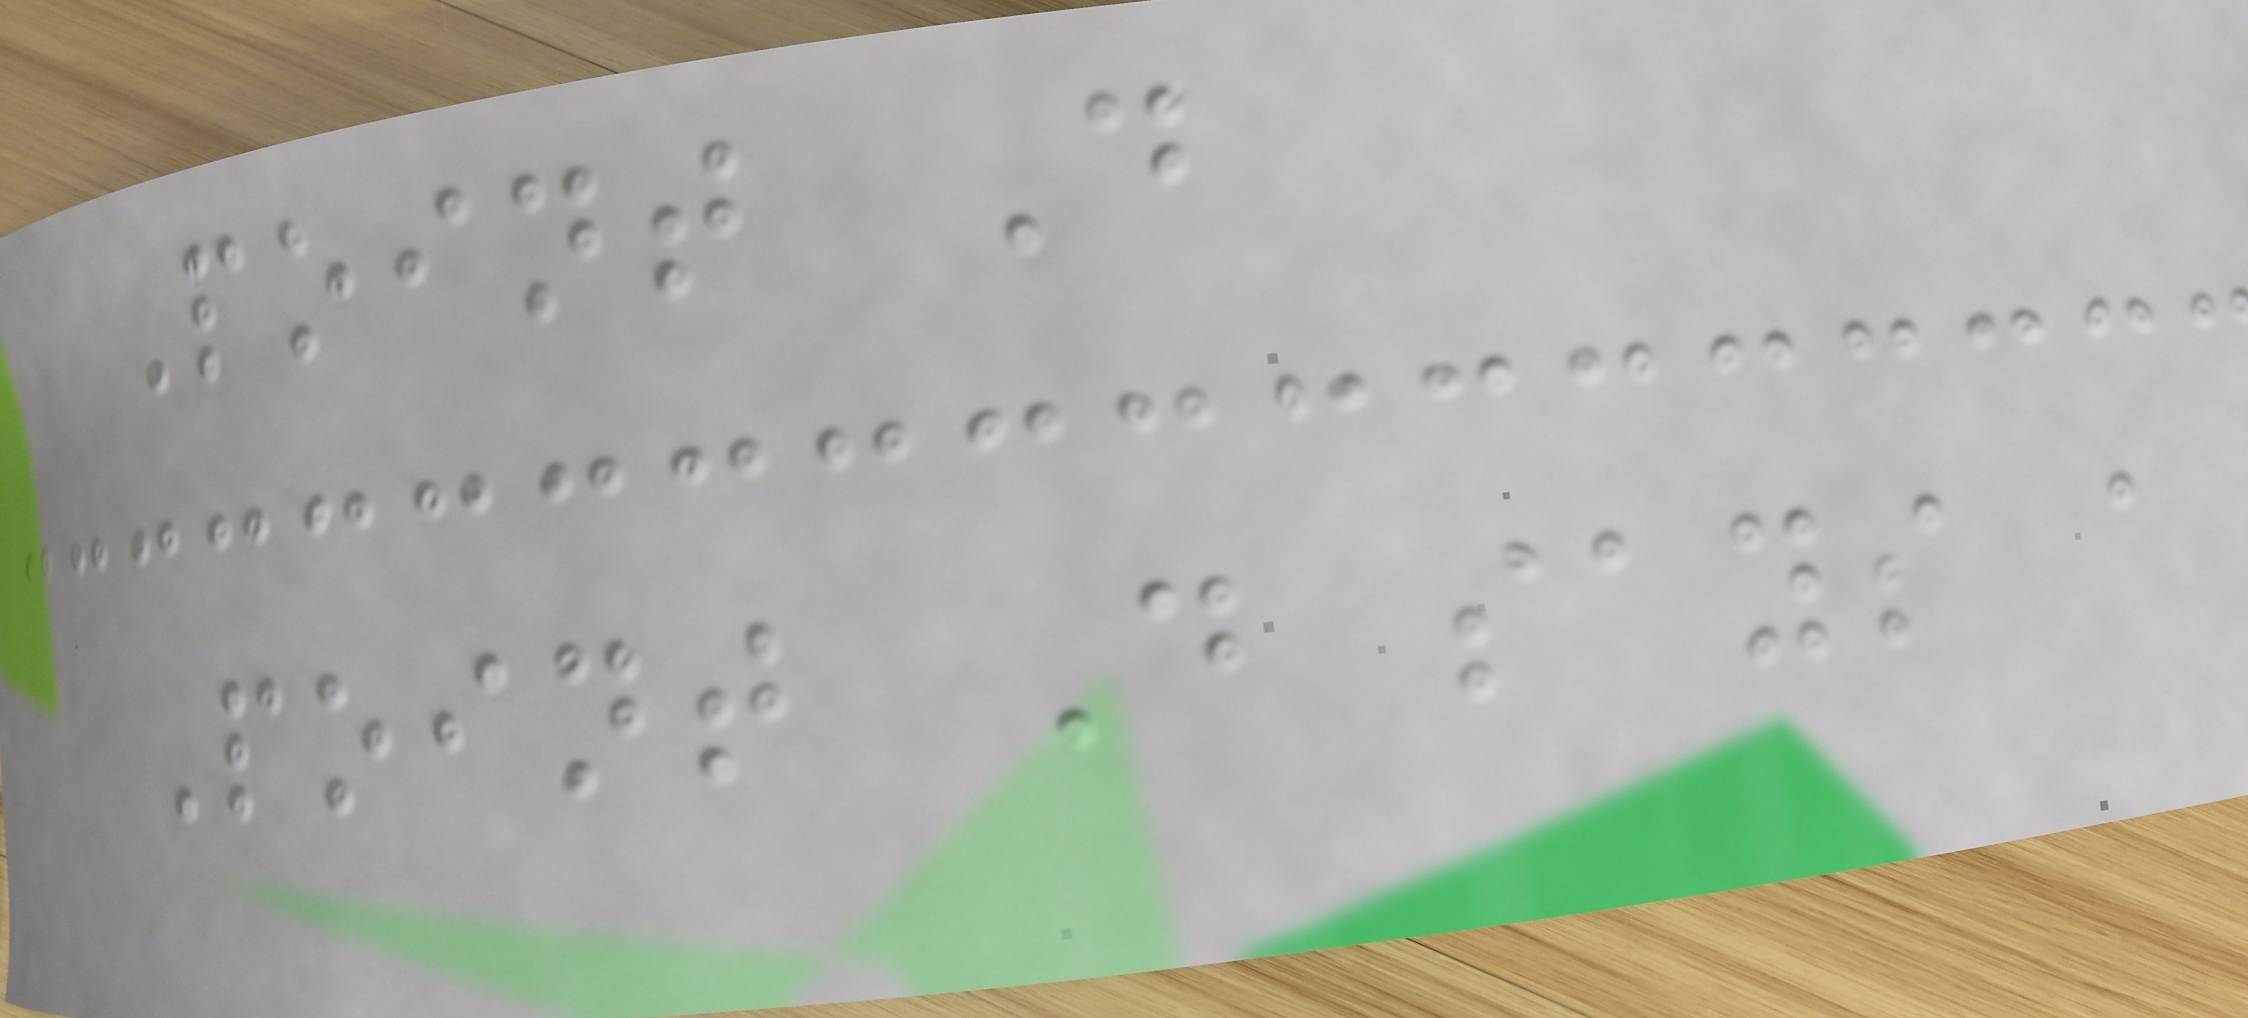Point D
Point D says a
